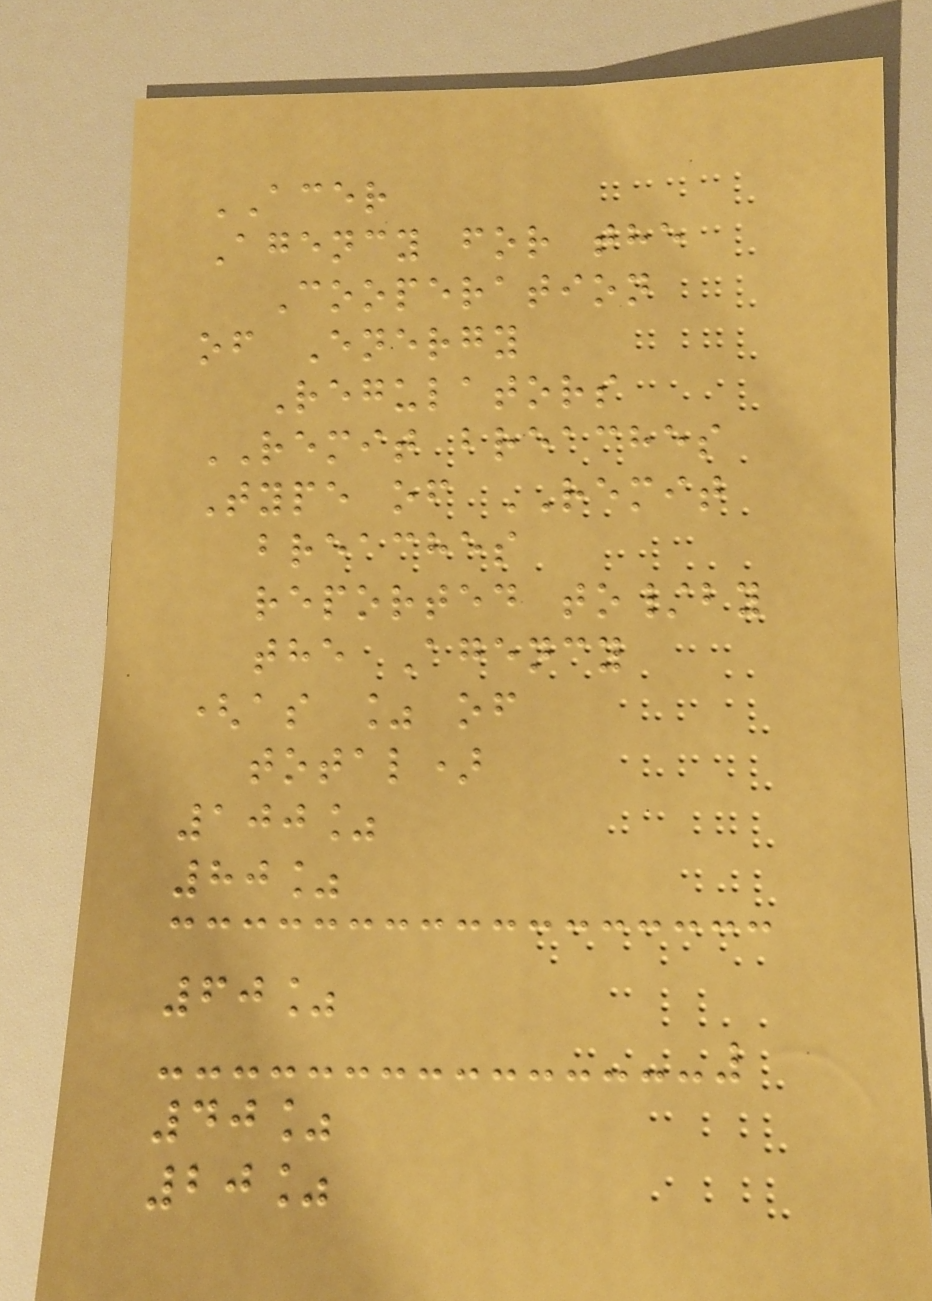ACER
Agency for the
Cooperation
of Energy
Regulators
REMIT breaches
Type of REMIT
breaches
reported to/by
the Agency
(as % of
total)
100%
80%
60%
40%
20%
